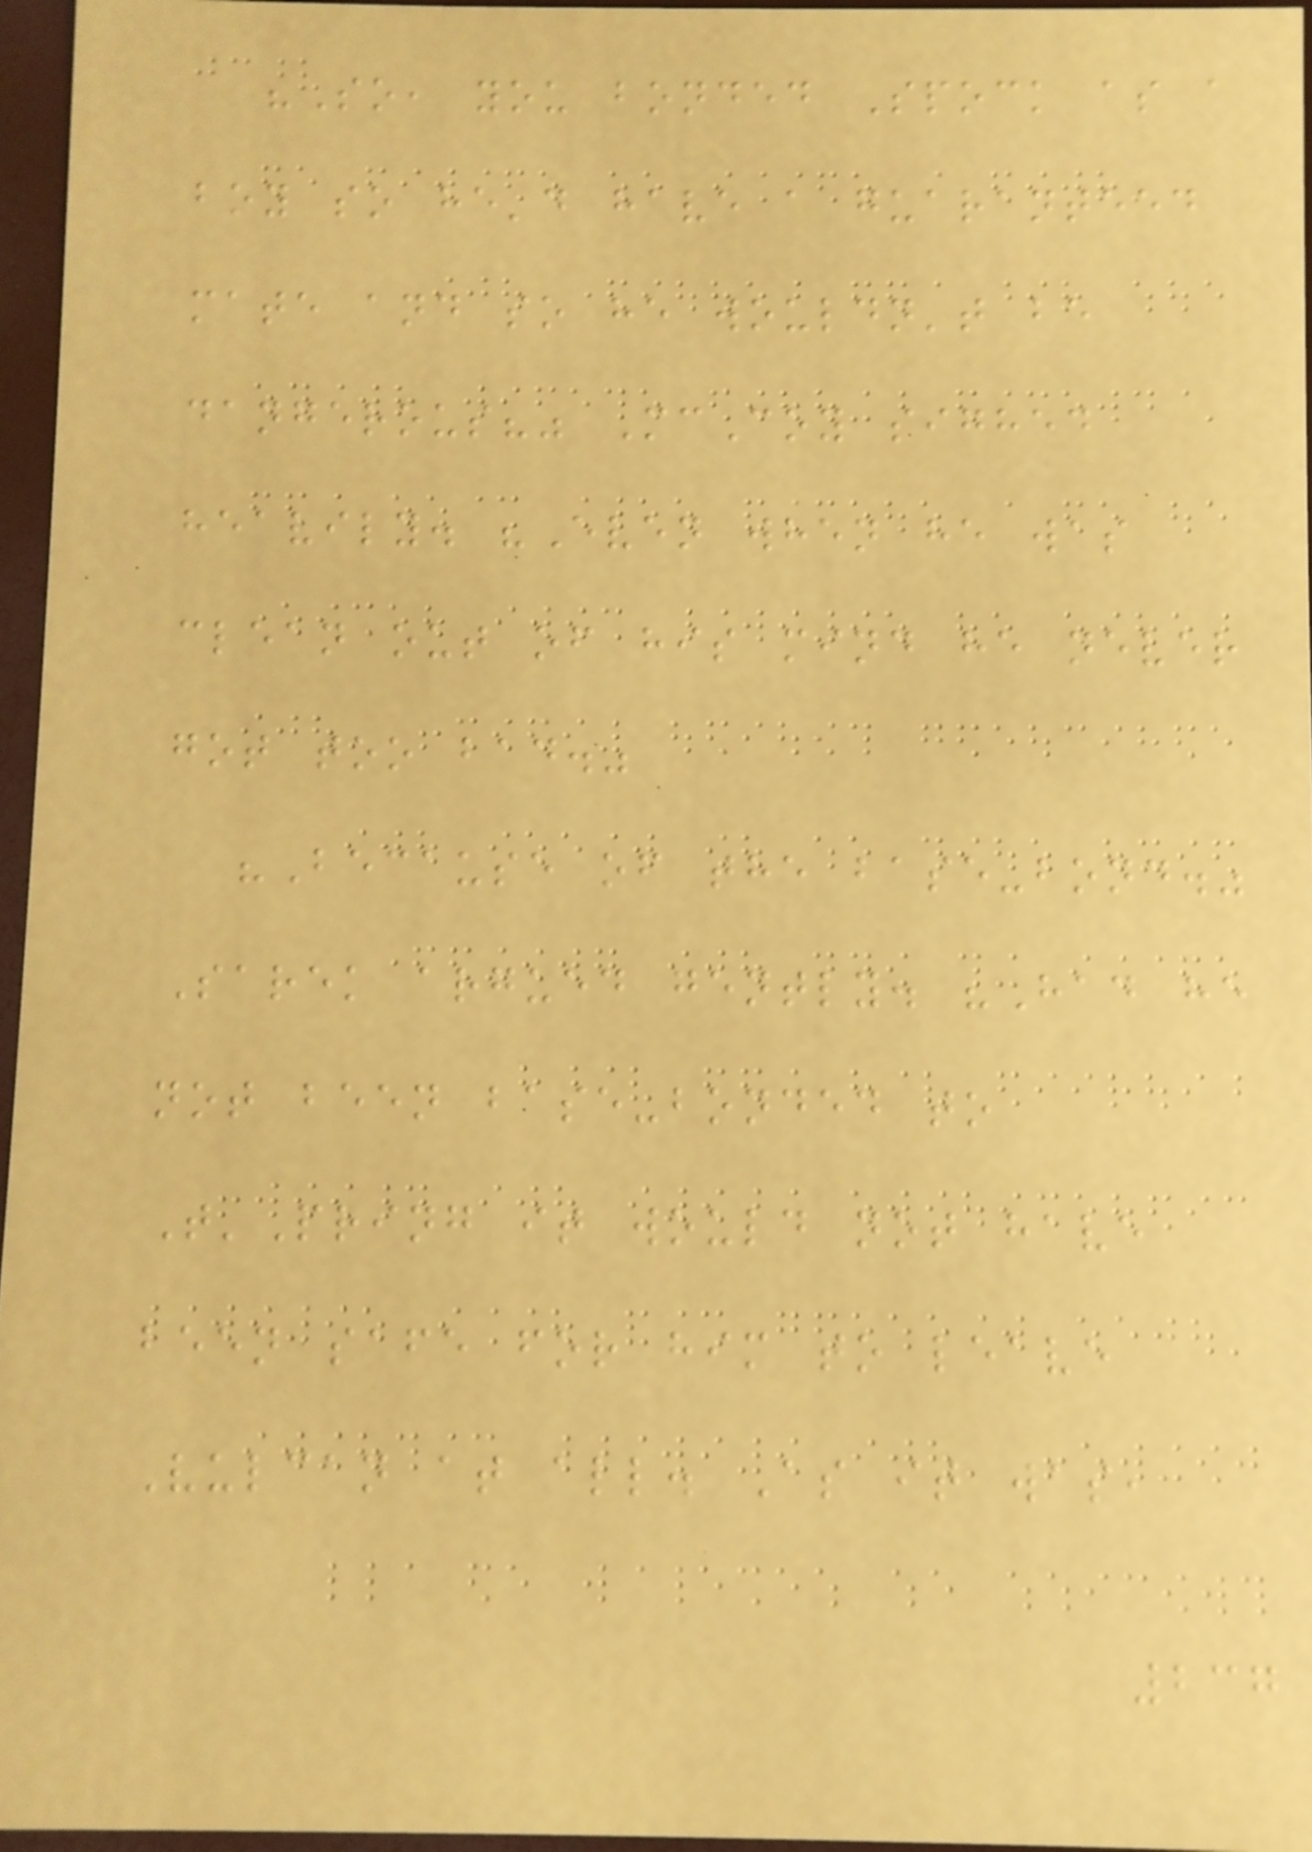"So, you bonded Spock as a
boy so he'd have a guaranteed
mate and so he wouldn't be
dangerous?" McCoy sighed
heavily. "Even when he was
clean out of his mind he never
got too bad."
"Because of the base-bond."
Sarek argued gently. "Had he
not been base-bonded to
T'Pring it would not have
been safe for him to leave
Vulcan at all. As it was,
237
